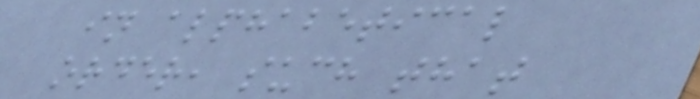in alphabetical
order, such that
